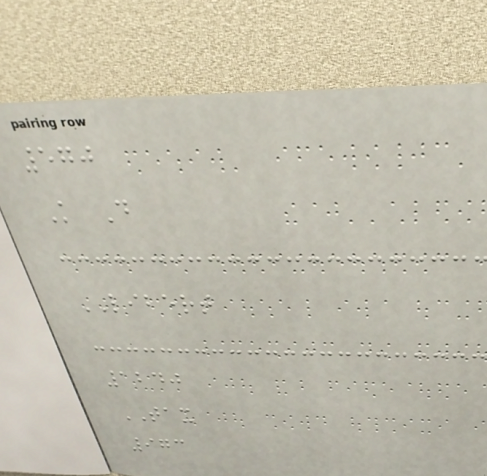570
K D
LIBERT
1240
TAX
973
